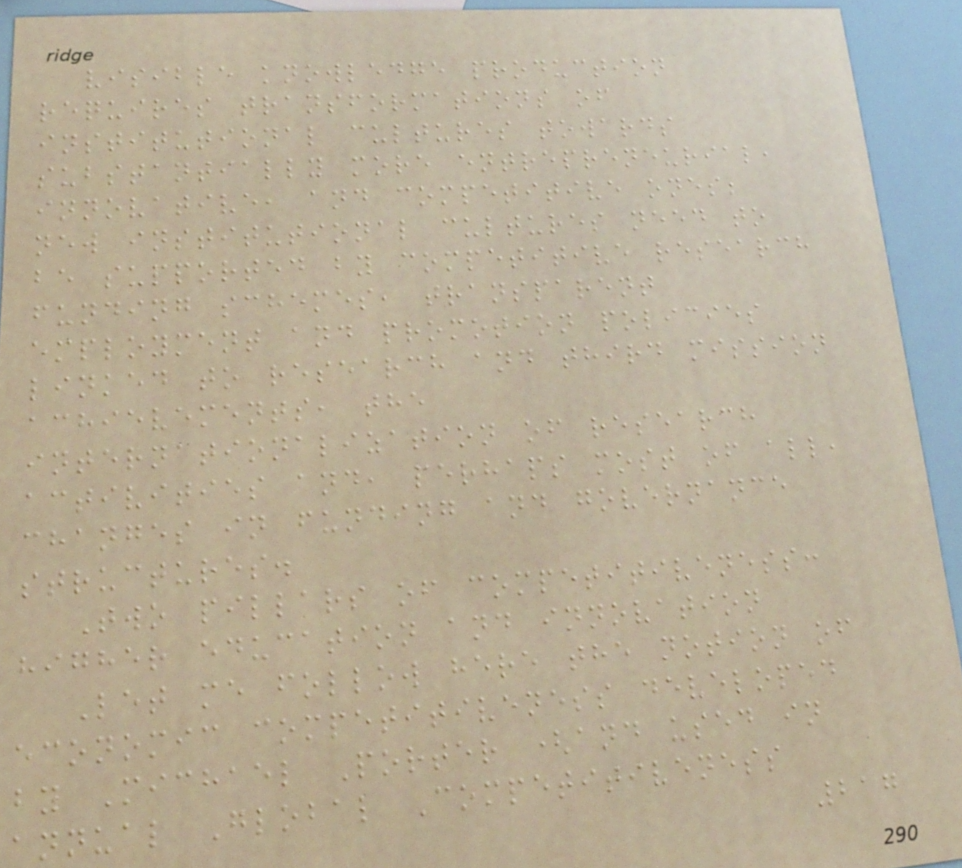visible knowledge production
requires transformations of
institutional cultures towards
substantially more entrepreneurial,
innovative, and competitive ones;
new institutional cultures need to
be supported by competitive research
funding schemes, transparent
employment and promotion policies
linked to research and third mission
achievements, the
internationalization of research
activities and, perhaps most of all,
changes in funding and governance
structures.
Two pillars of competitiveness:
higher education and innovation
Let me follow here the notion of
economic competitiveness developed
by Michael Porter (and used in
annual Global Competitiveness
217
